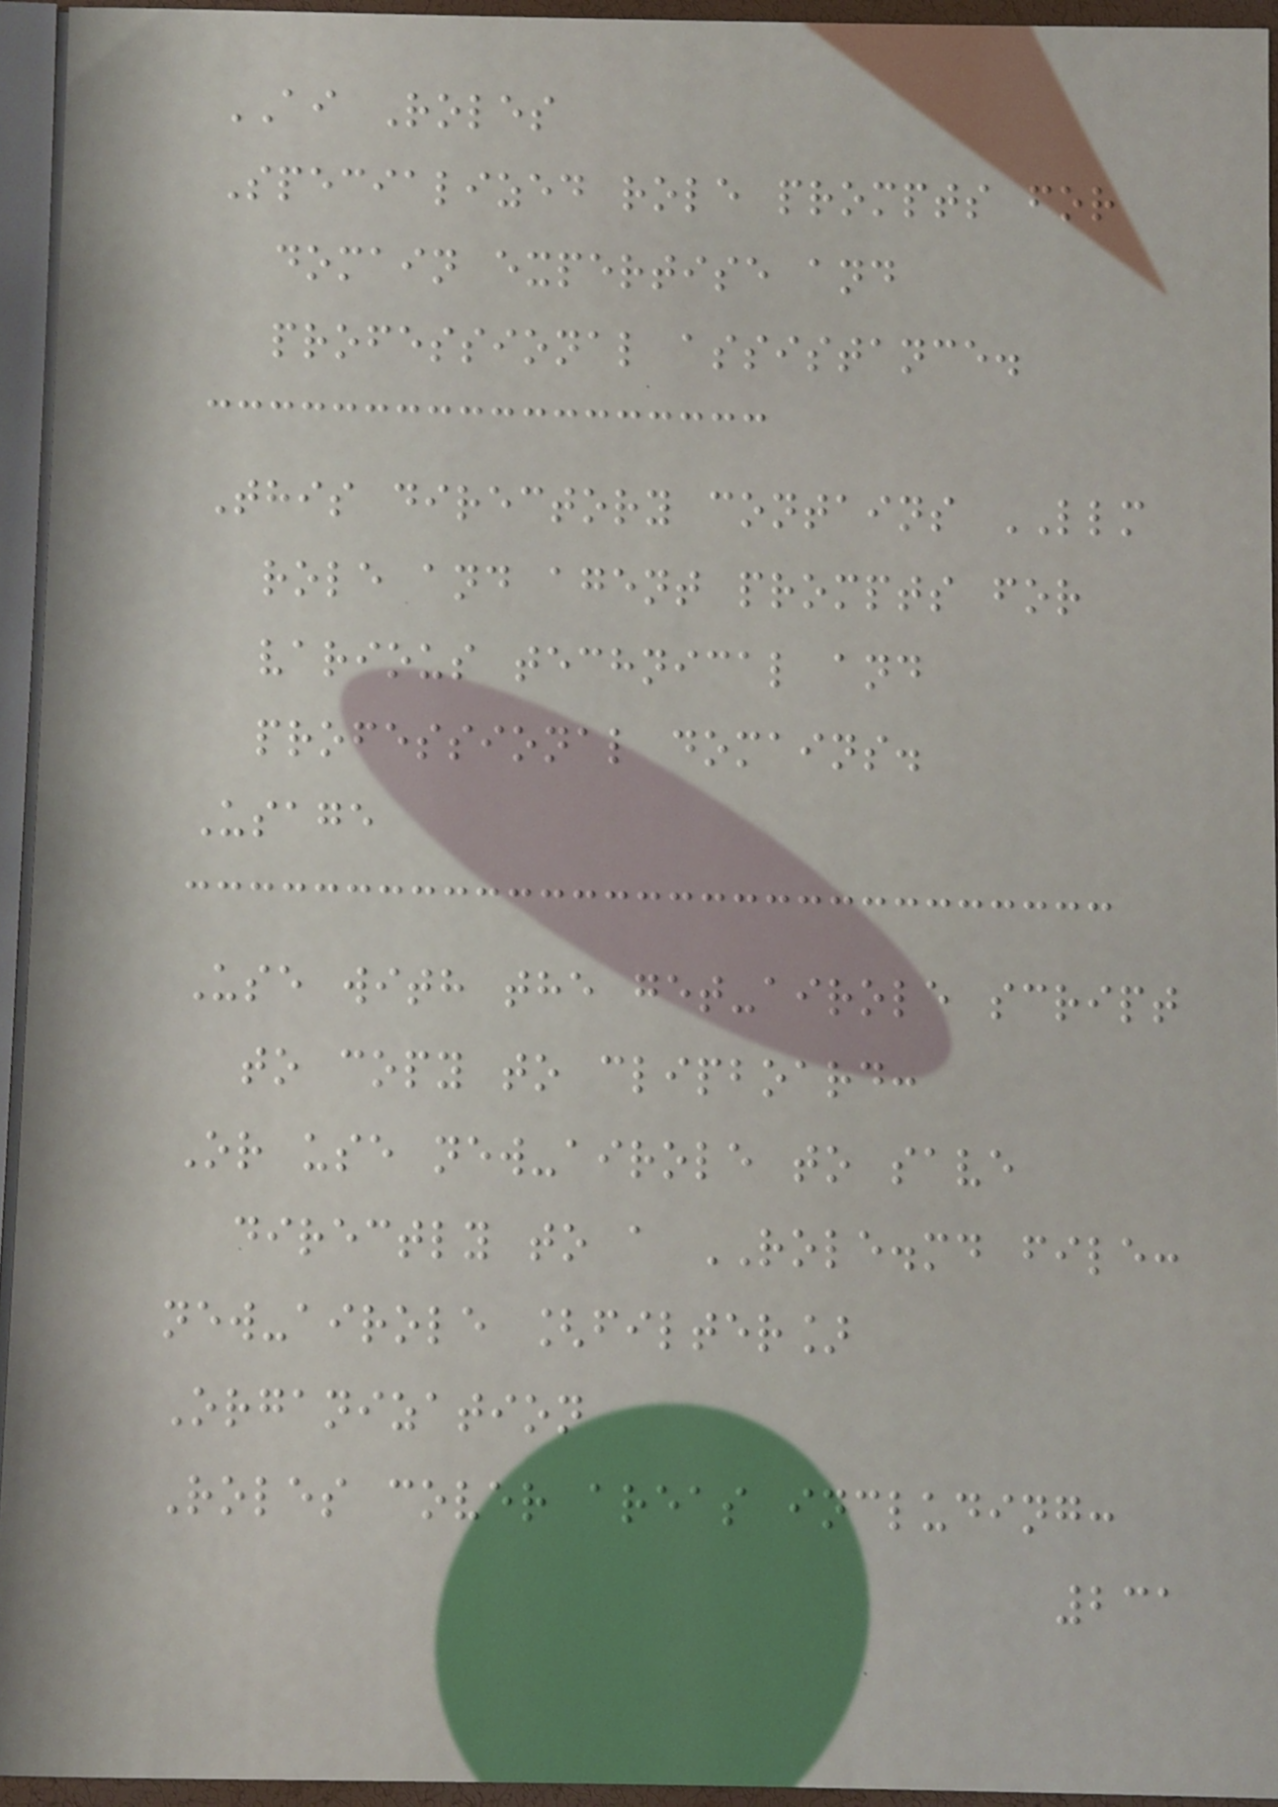AI Roles
Specialized role prompts for
domain expertise and
professional assistance.
This directory contains LLM
role and agent prompts for
various technical and
professional domains.
Usage
Use with the get-airole script
to copy to clipboard:
Or use new-airole to save
directly to a ROLE.md file:
new-airole [filter]
Organization
Roles cover areas including:
231
